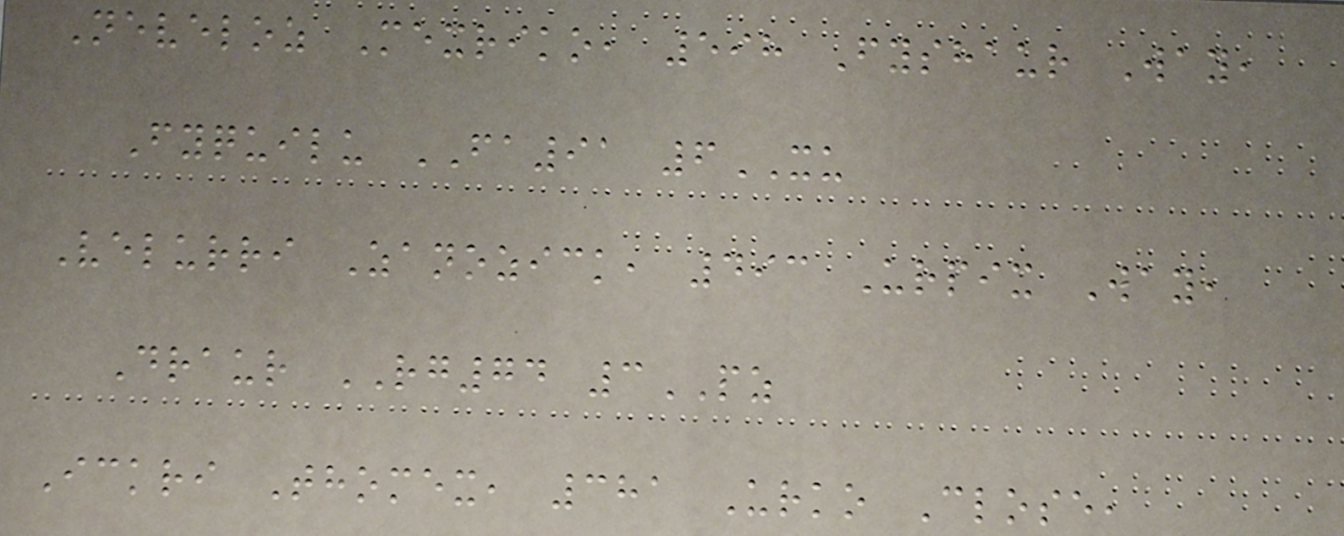Neveloz Mexriko, 598 Fyshaur Way,
Fyquilu FA91 6XU
Velurri Zanozick, 493 Urpix Way,
Draur RG74 3PZ
Ickri Thomex, 381 Urko Close,
